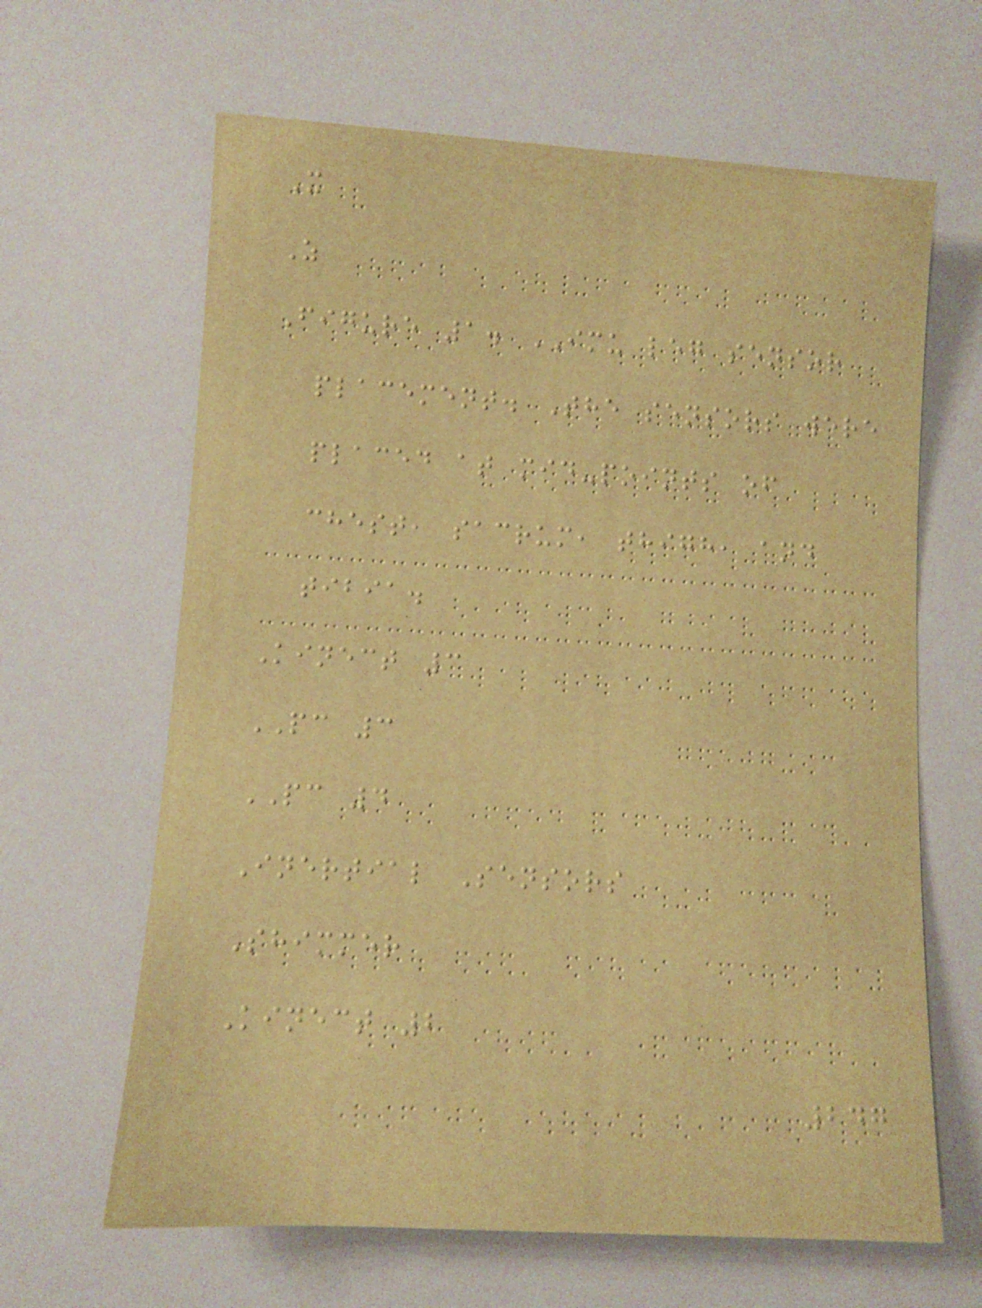X
Z
Figure 1. IMU leg sensor
placement. The sensors were
placed at mid-points of
chest, sacrum, thigh, and
tibia.
Kinect 3
PC 3
PC 4
Inertial Sensors
Shimmer
Kinect 2
247
